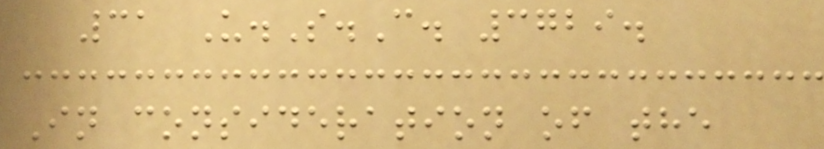31 U.S.C. 3729.
In consideration of the
